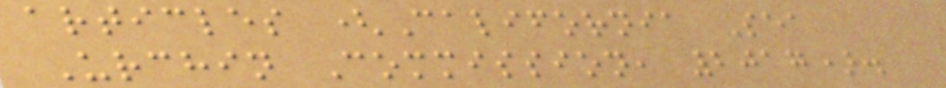articles (California Sea
Urchin Commission, 2017).
